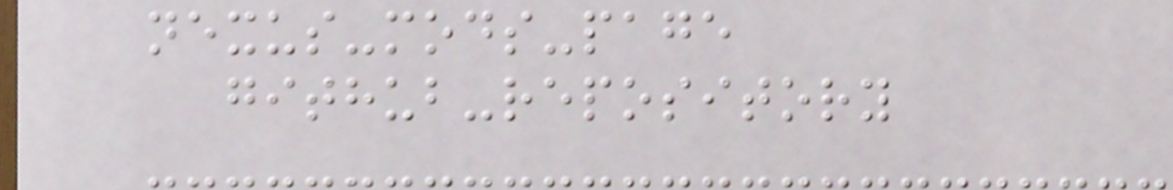nexus-mods-page
github-repository
